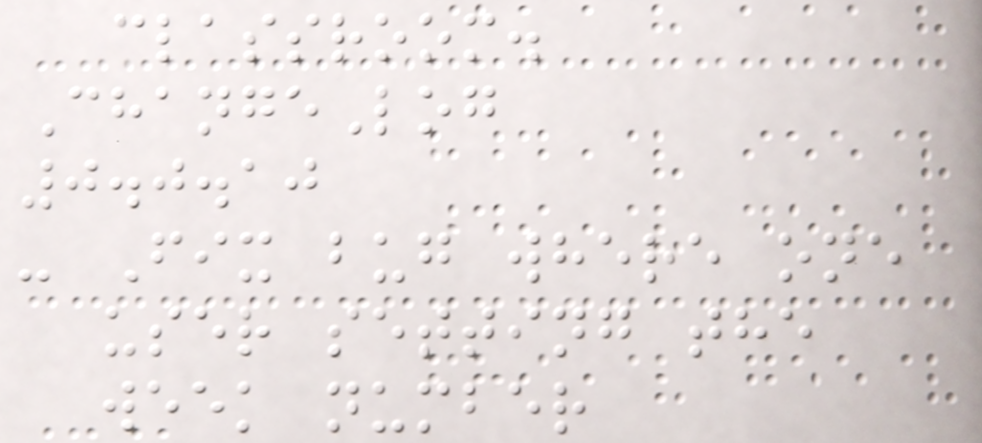classroom.
ChangeLog
0.0.10
- Fix bug where one
user setting the
week number
